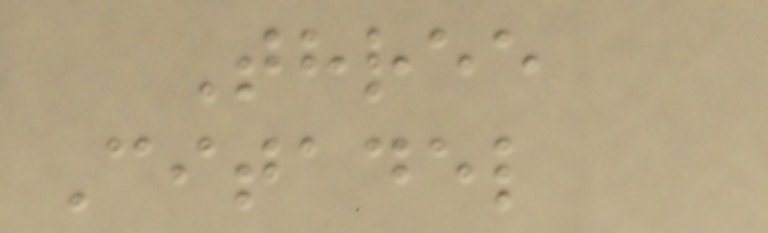Three
Citadel
